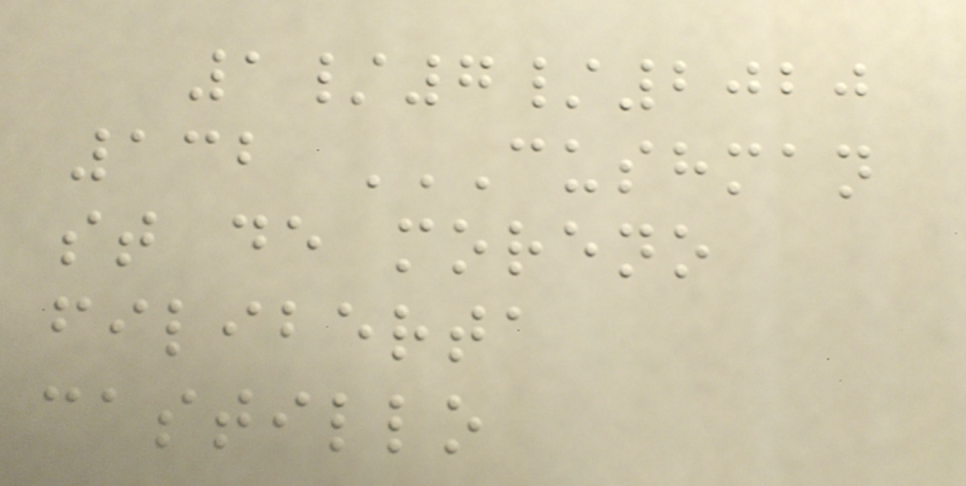1/7/2020
132 CUSHMAN
ST DE MORENO
FILIBERTA
CASTILLO
